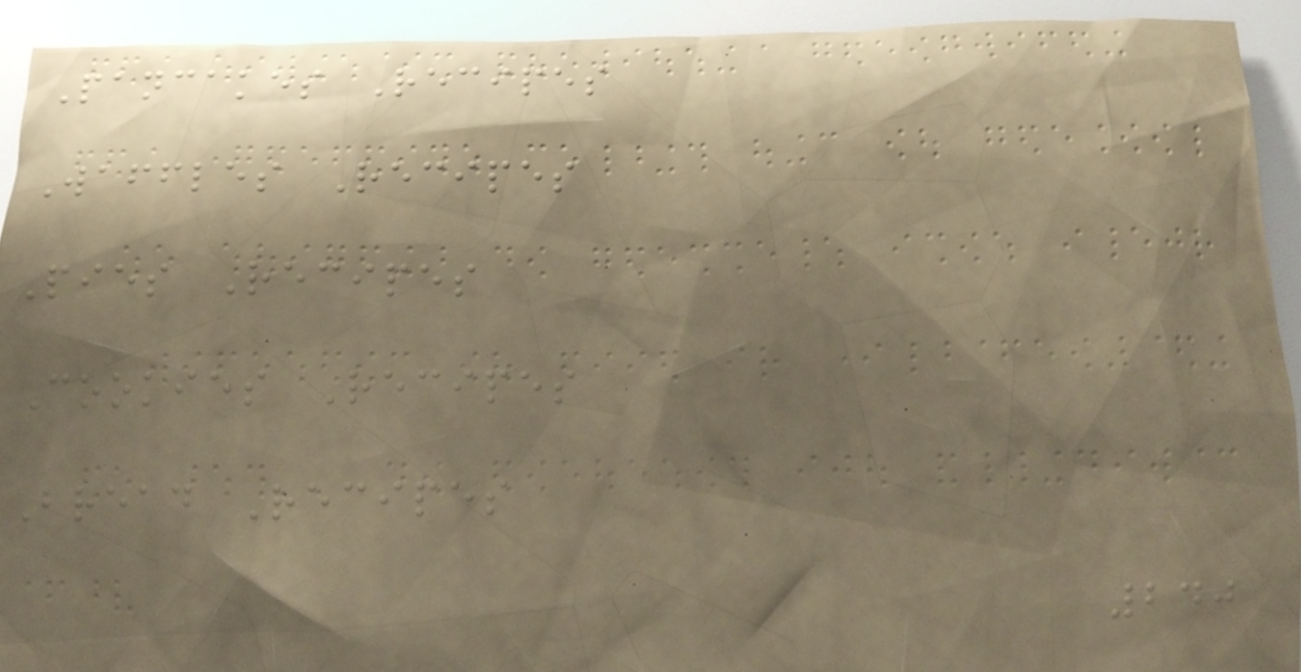Pancakes Recipes
Waffles Recipes
Pies Recipes
Cookies Recipes
Bread Recipes
240
